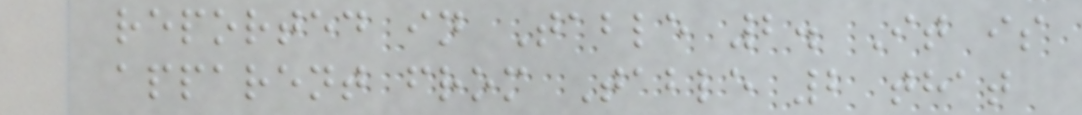reported in Table 2. It is
apparent from Table 2 that
